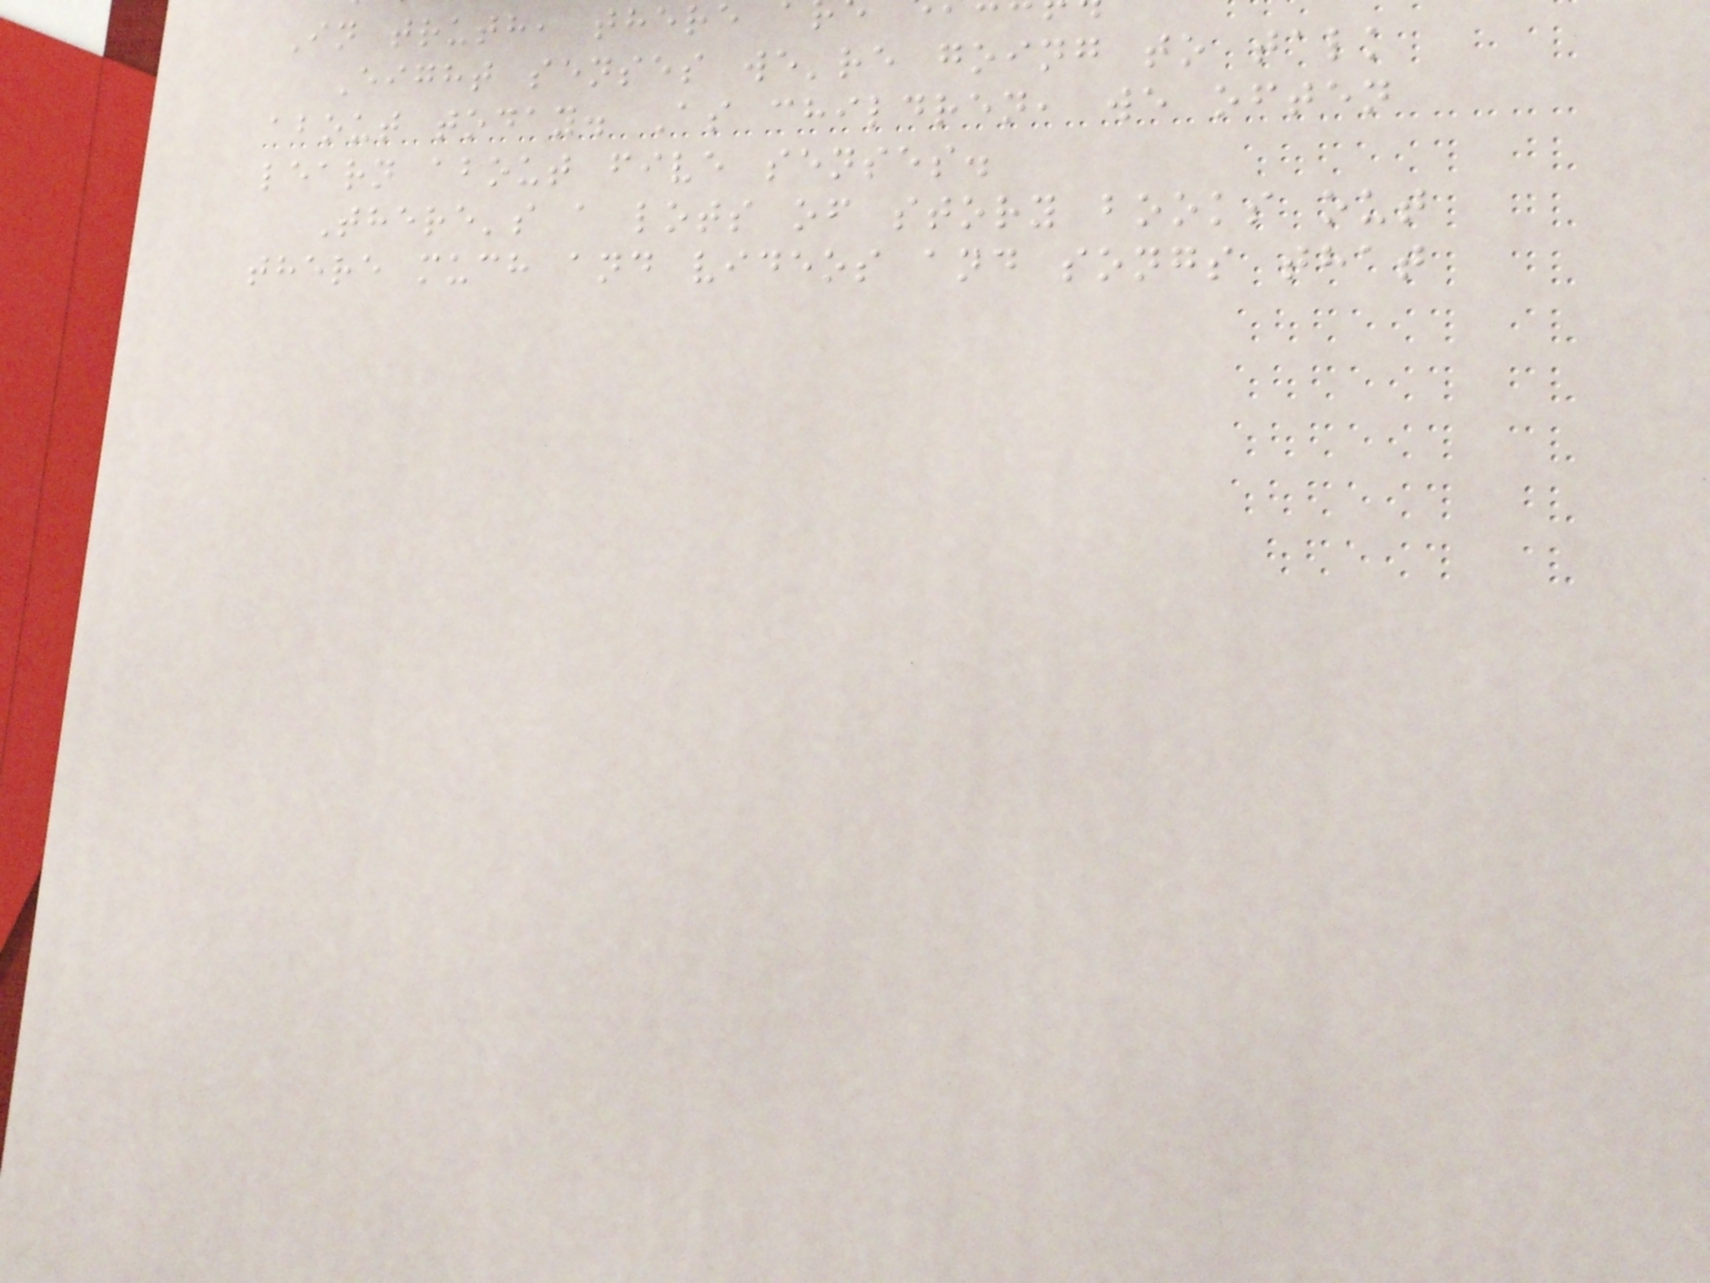In truth, there
Eight senses we're going to talk
about today. As children, we often
learn about five senses.
There's a lots of story books out
there much and videos and songs that
